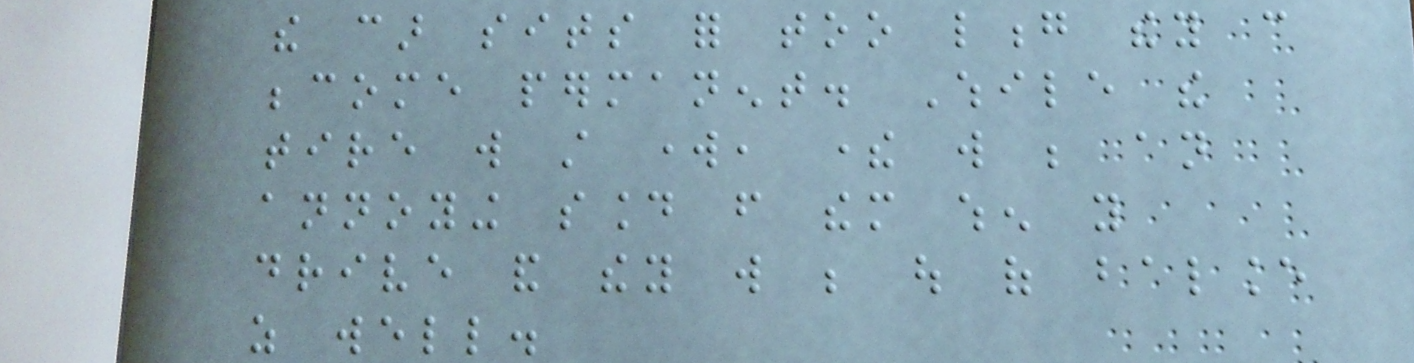the car sits for too long they can
become permanent. While the
tire will still work, there will be an
annoying sound from them when you
drive and they will be out of balance
as well.
